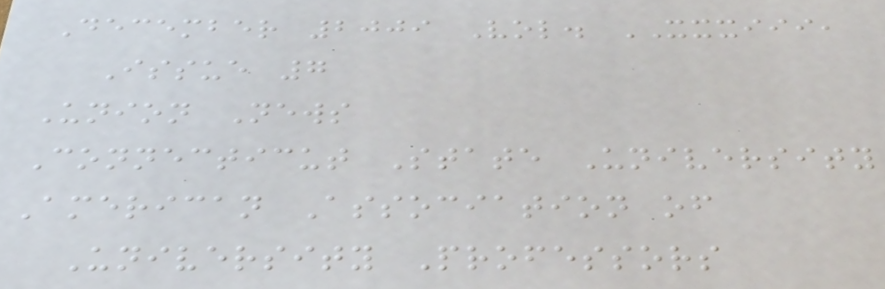December 2009 Vol. XXXIII,
Issue 7
Union News
Connecticut State University
American Association of
University Professors
